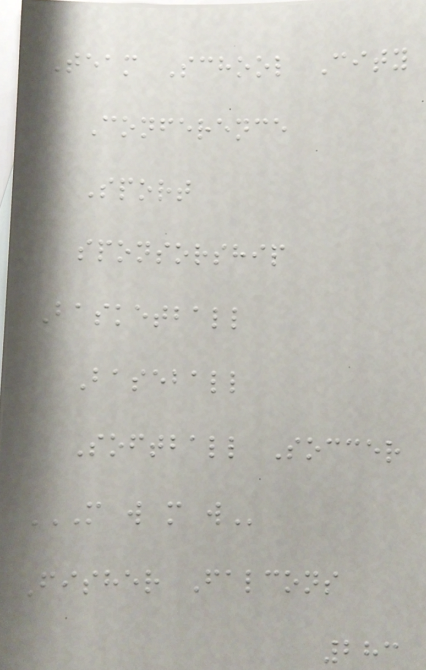Team School City
Conference
Sport
sponsorship
Basketball
Baseball
Softball Soccer
M W M W
Fisher Falcons
283
